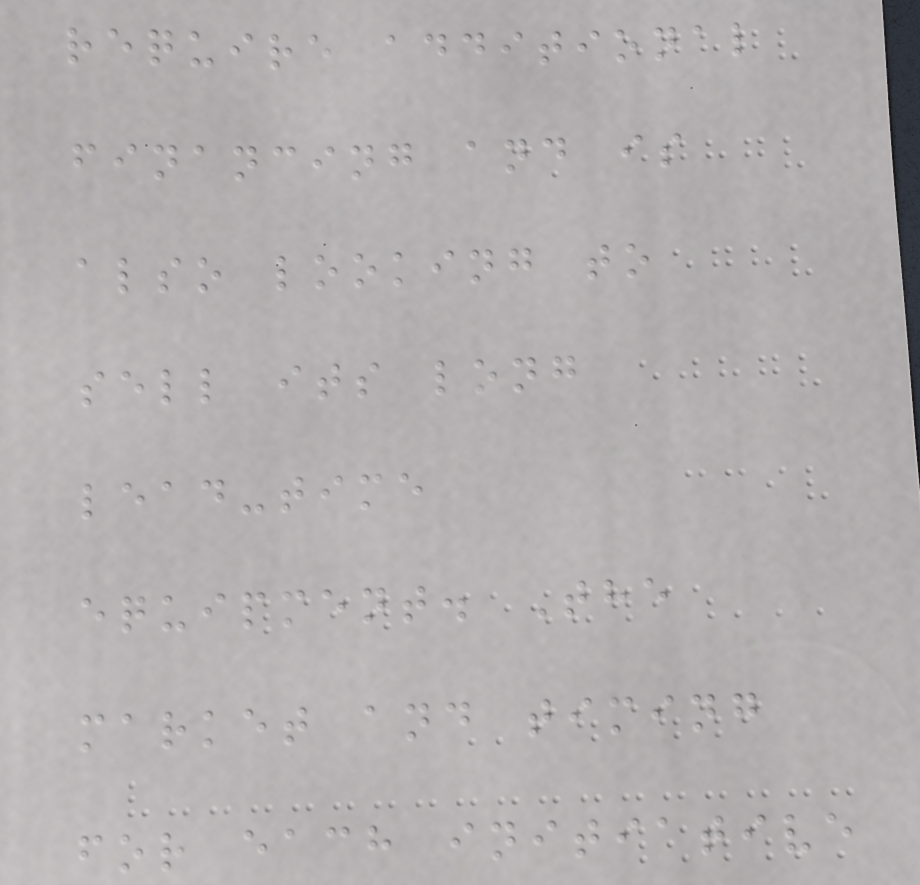require additional
financing and is
also looking to
sell its long
lead-time
equipment. The
market and timing
for each initiative
